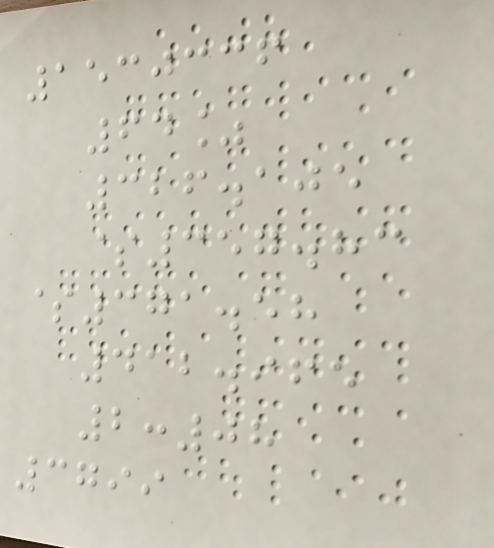1530336
64%
326.105
$357.83
$371.58
412.965
2:08
3799
